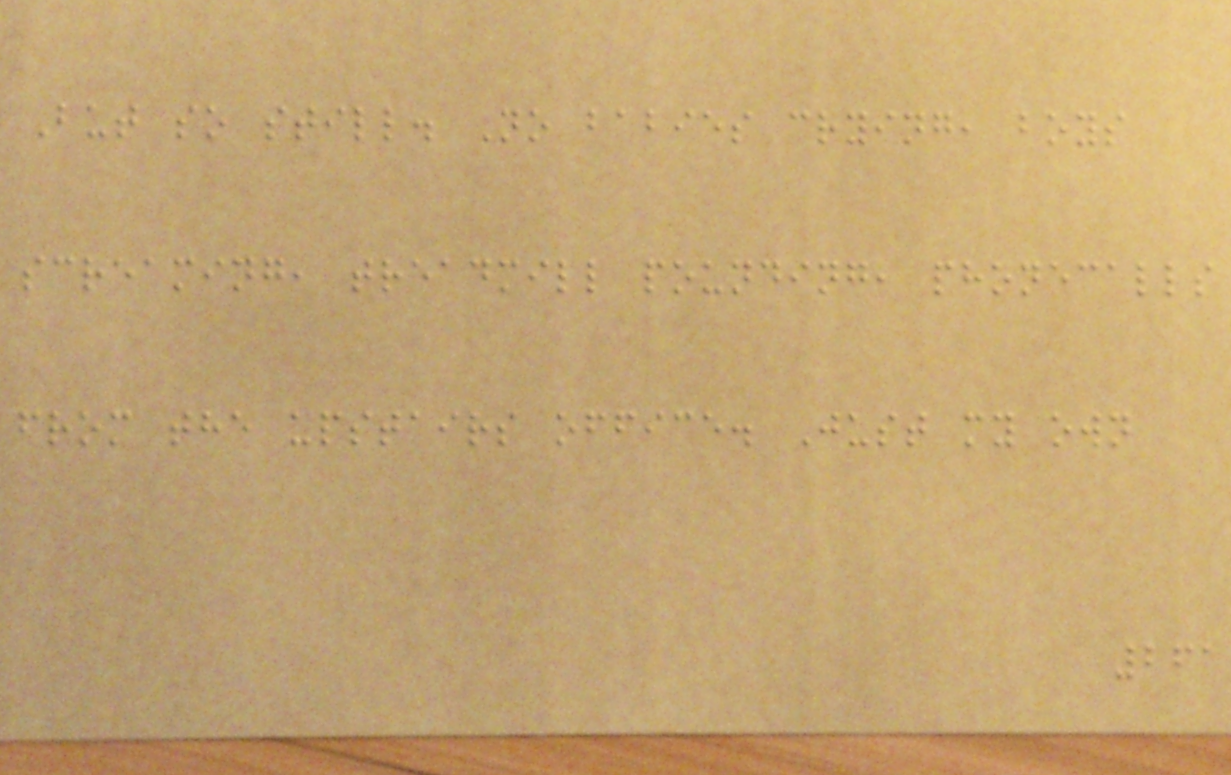But so still. No babies crying, boys
screaming, treadmill pounding, phonecalls
from the upstairs office. Just my own
261
